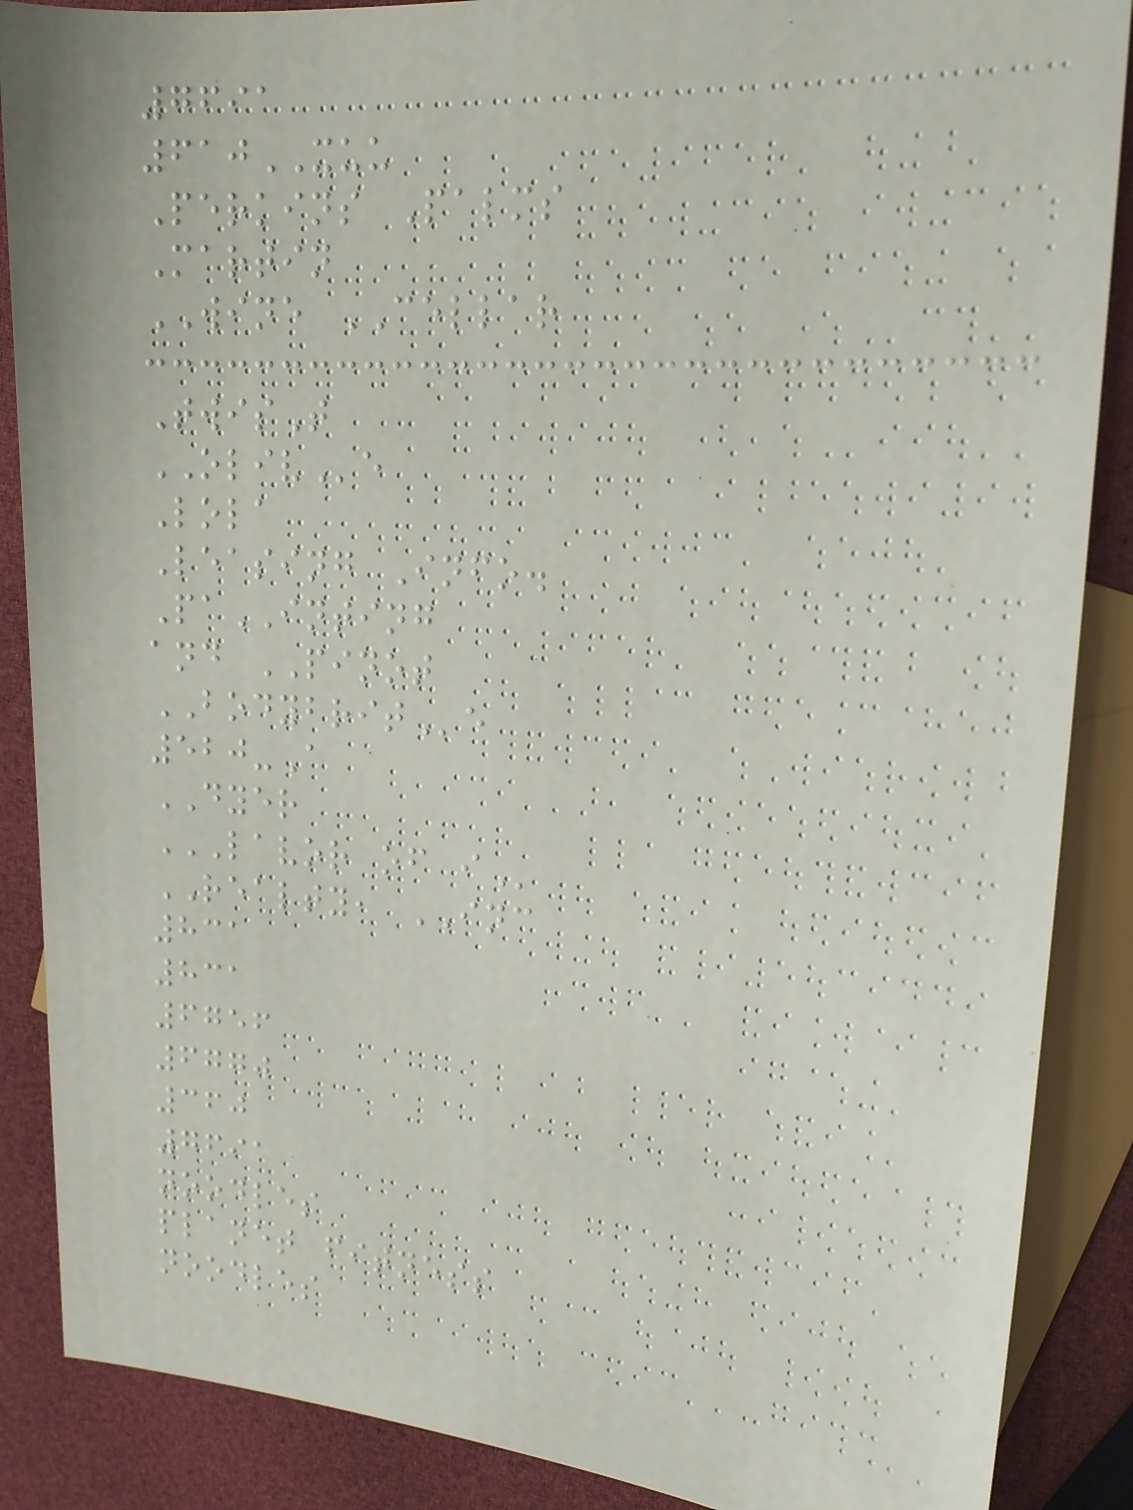7691
610XUU
Perkins Palms
Martin
WINE CELLAR
TwisT
OLIVe
Lola
Leasing Info.
PaINTING
and PINOT
BODYBRITe
520-A
DYER
LAVOR OF I
REALTY, INC
831
831
6756
6770
360
7691
noodles
planet fitness
noodles
